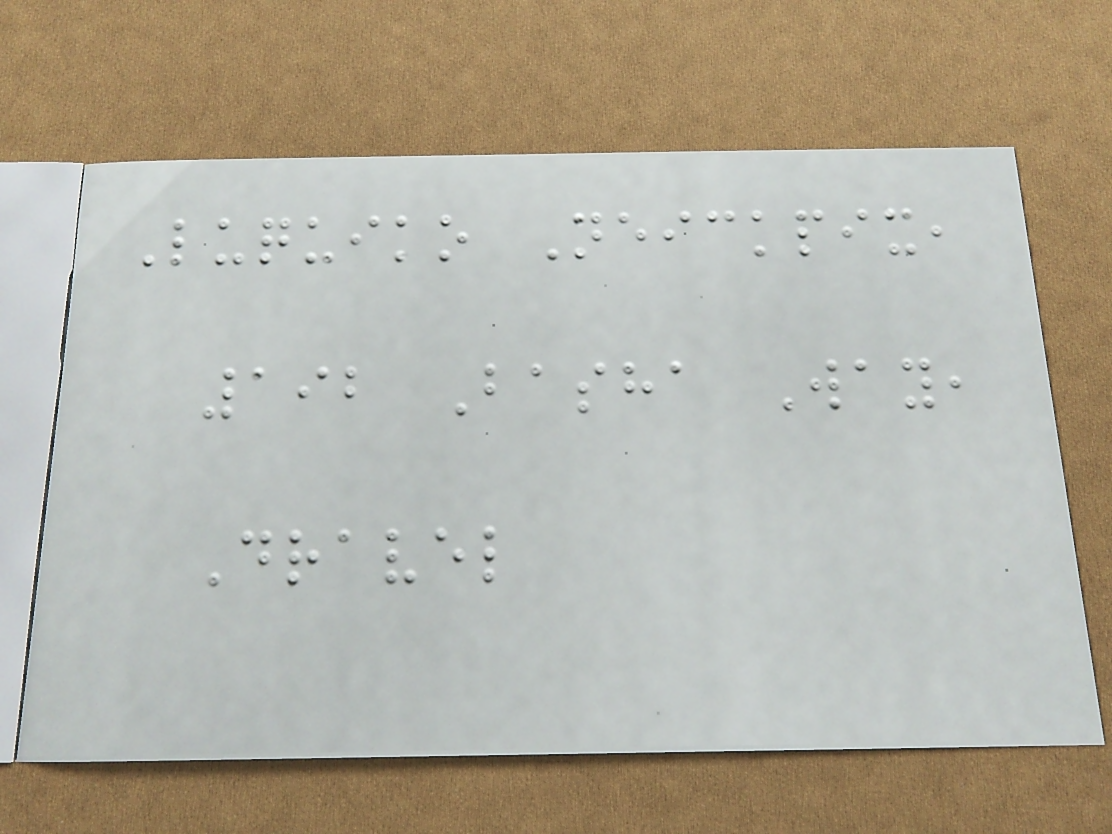Luquiko Neickpix,
192 Basha Way,
Dravel
